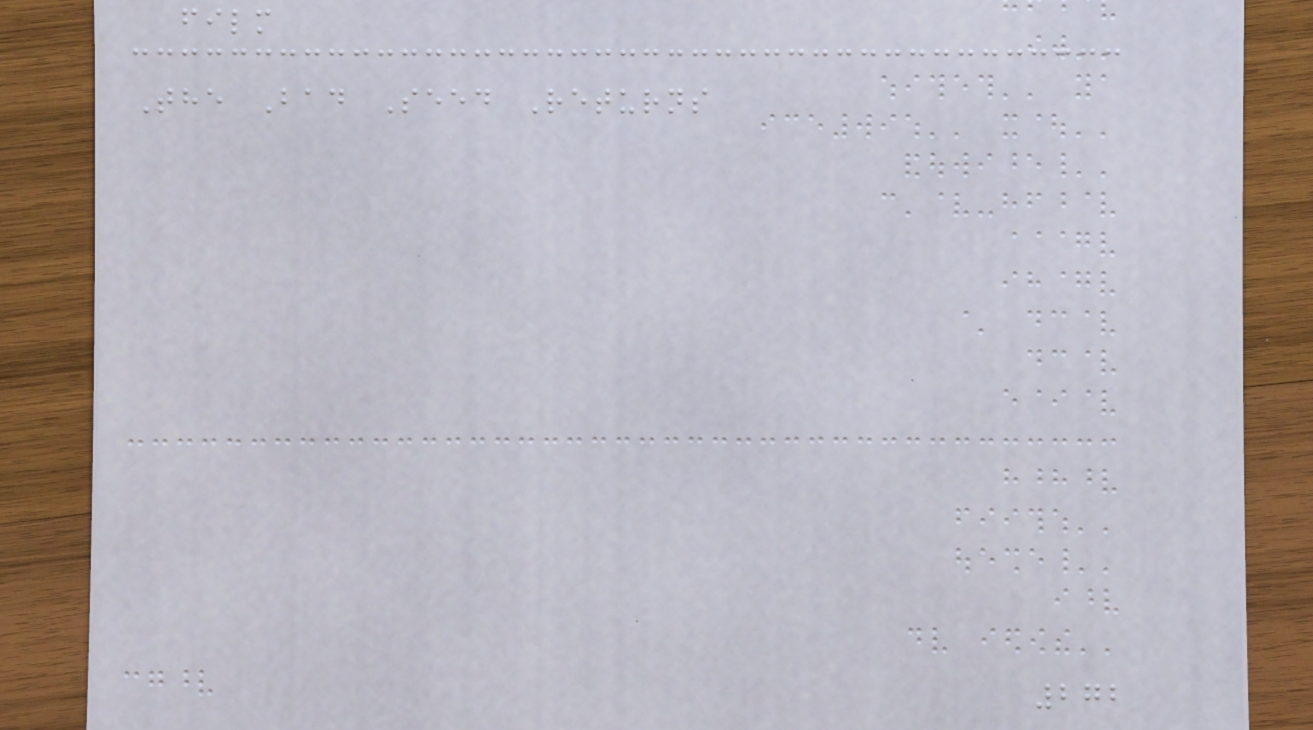film
The Bad Seed Returns
272
